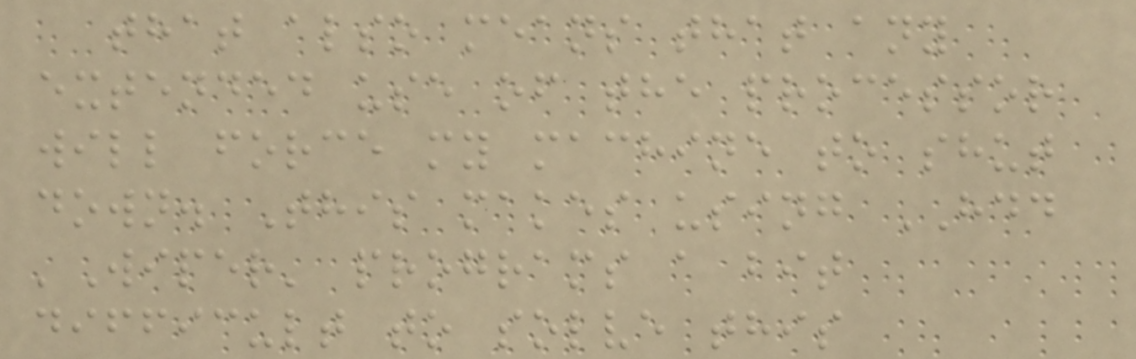that also means that any
extended use of the processor
will force my machine to shut
down. This makes using HDD
'Wiper' programs a bit
difficult to solve this
